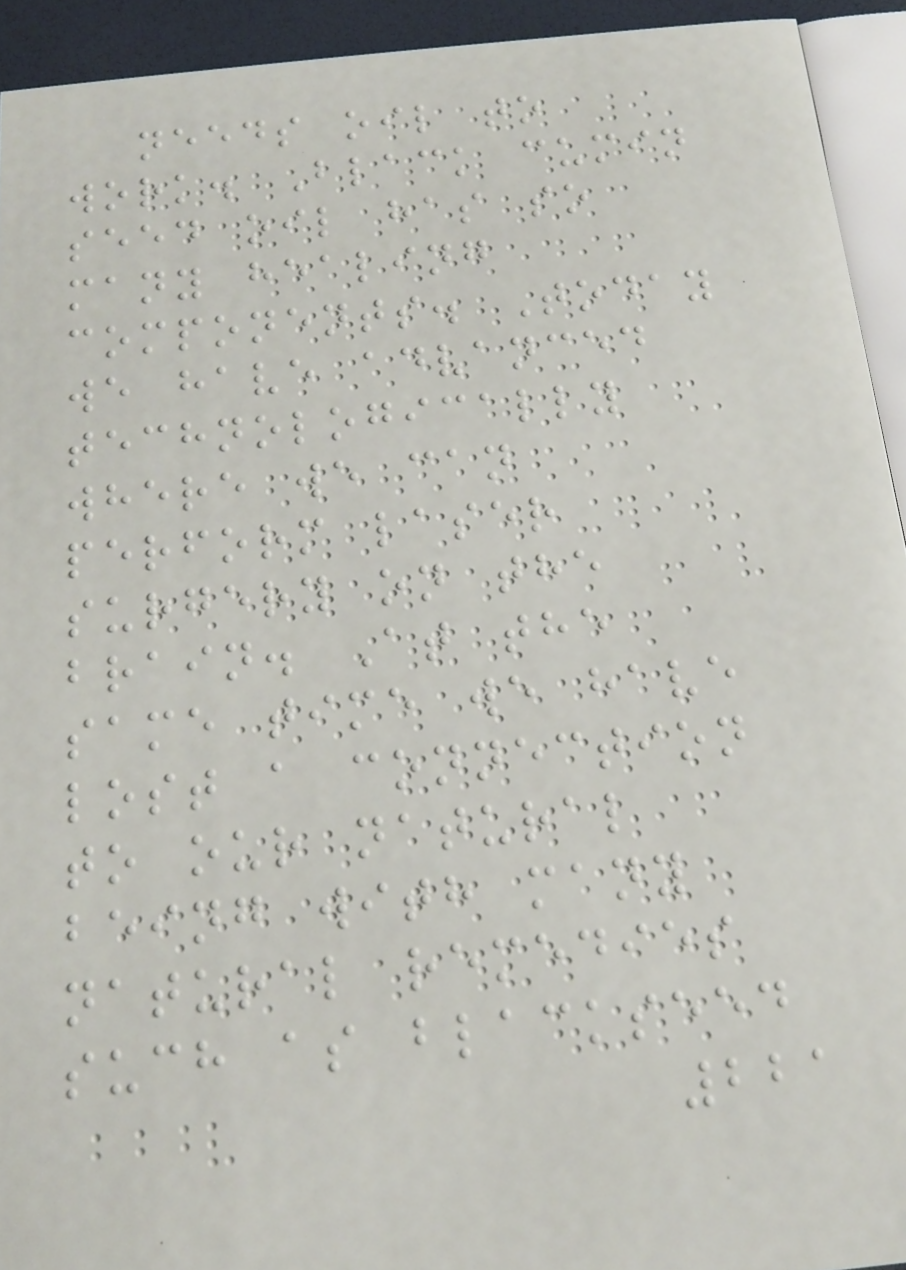needs oil to
work. Black cumin
seed oil has so
many healing
components. Today
we have advanced
technologically
where we can
perform laser
surgery on the
brain. At the
same time we have
lost a connection
to our natural
being with many
natural remedies
such as blackseed
221
